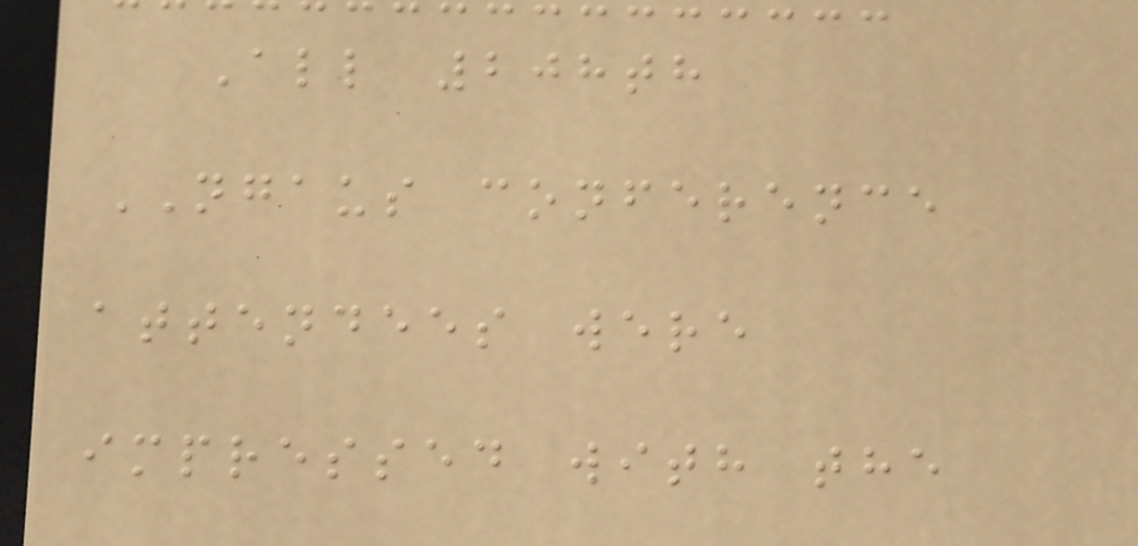All 208th
NGAUS conference
attendees were
impressed with the
